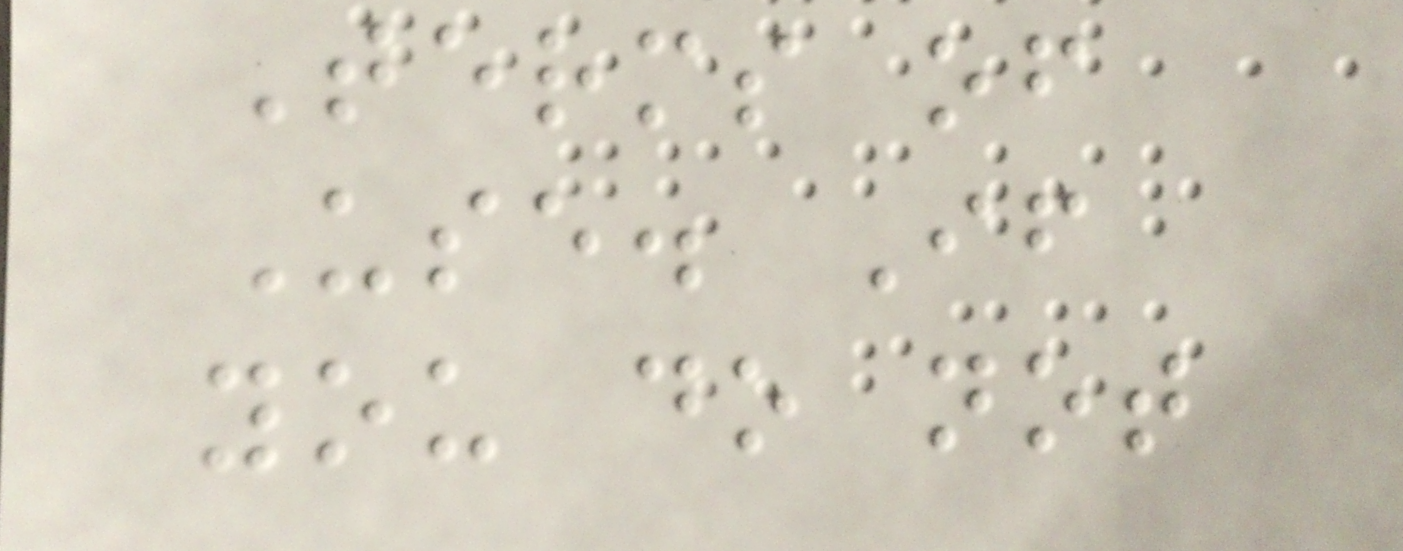Terms of
Use. If
you do not
